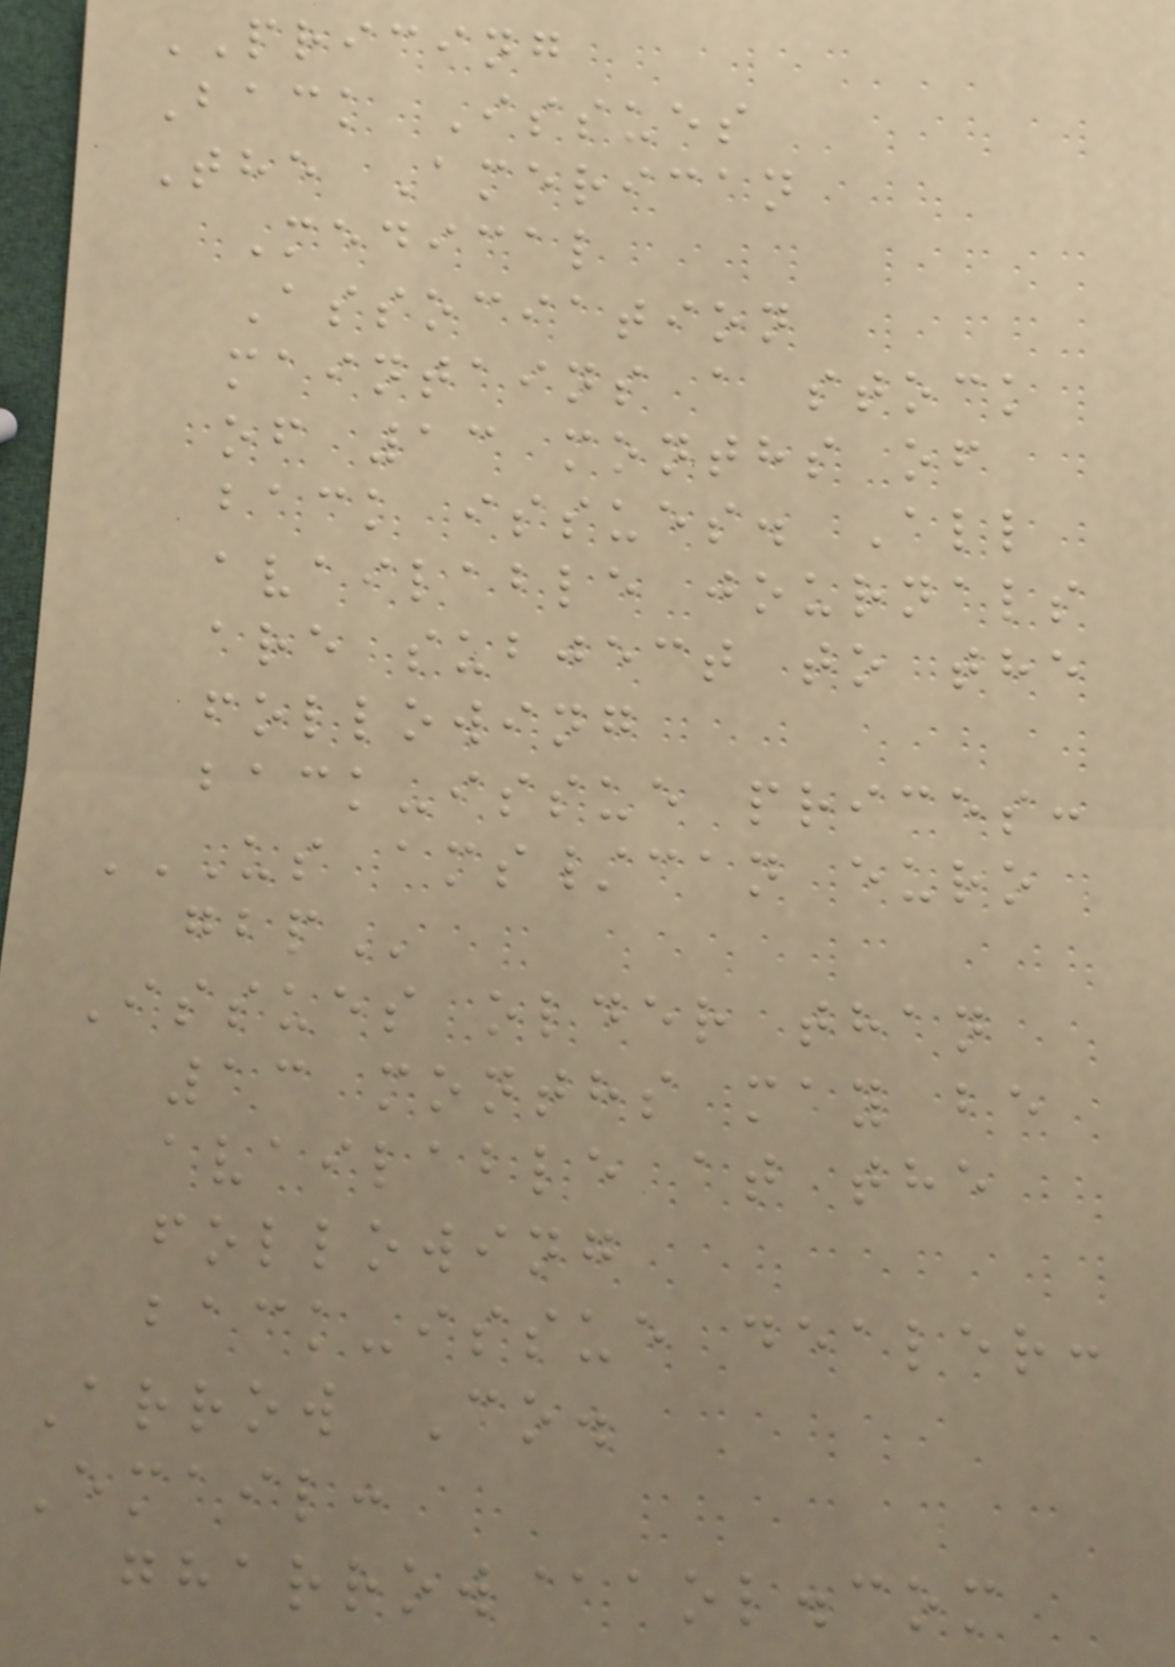PRICING
Back Issues
The American
Medical
Association
maintains a stock
of 13 months of
back issues. All
available journals
are subject to the
following
back-issue prices:
US AMS/CAN EURO
GBP
Issues older than
13 months may be
available at the
following
back-issue dealer:
Arrow Co.
Email:
gharrow@aol.com
